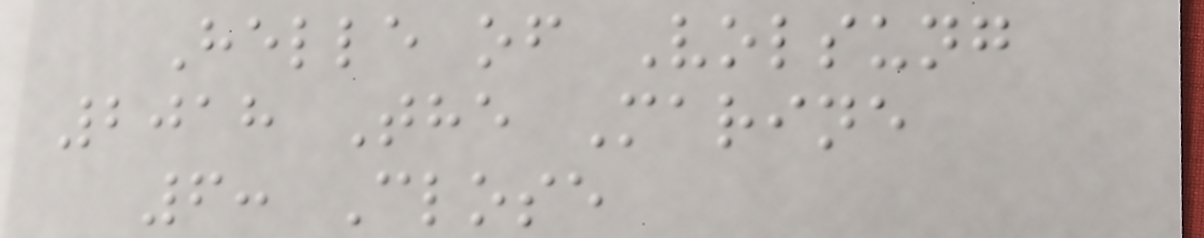Helle of Volsung
2018 The Marine
6: Close
